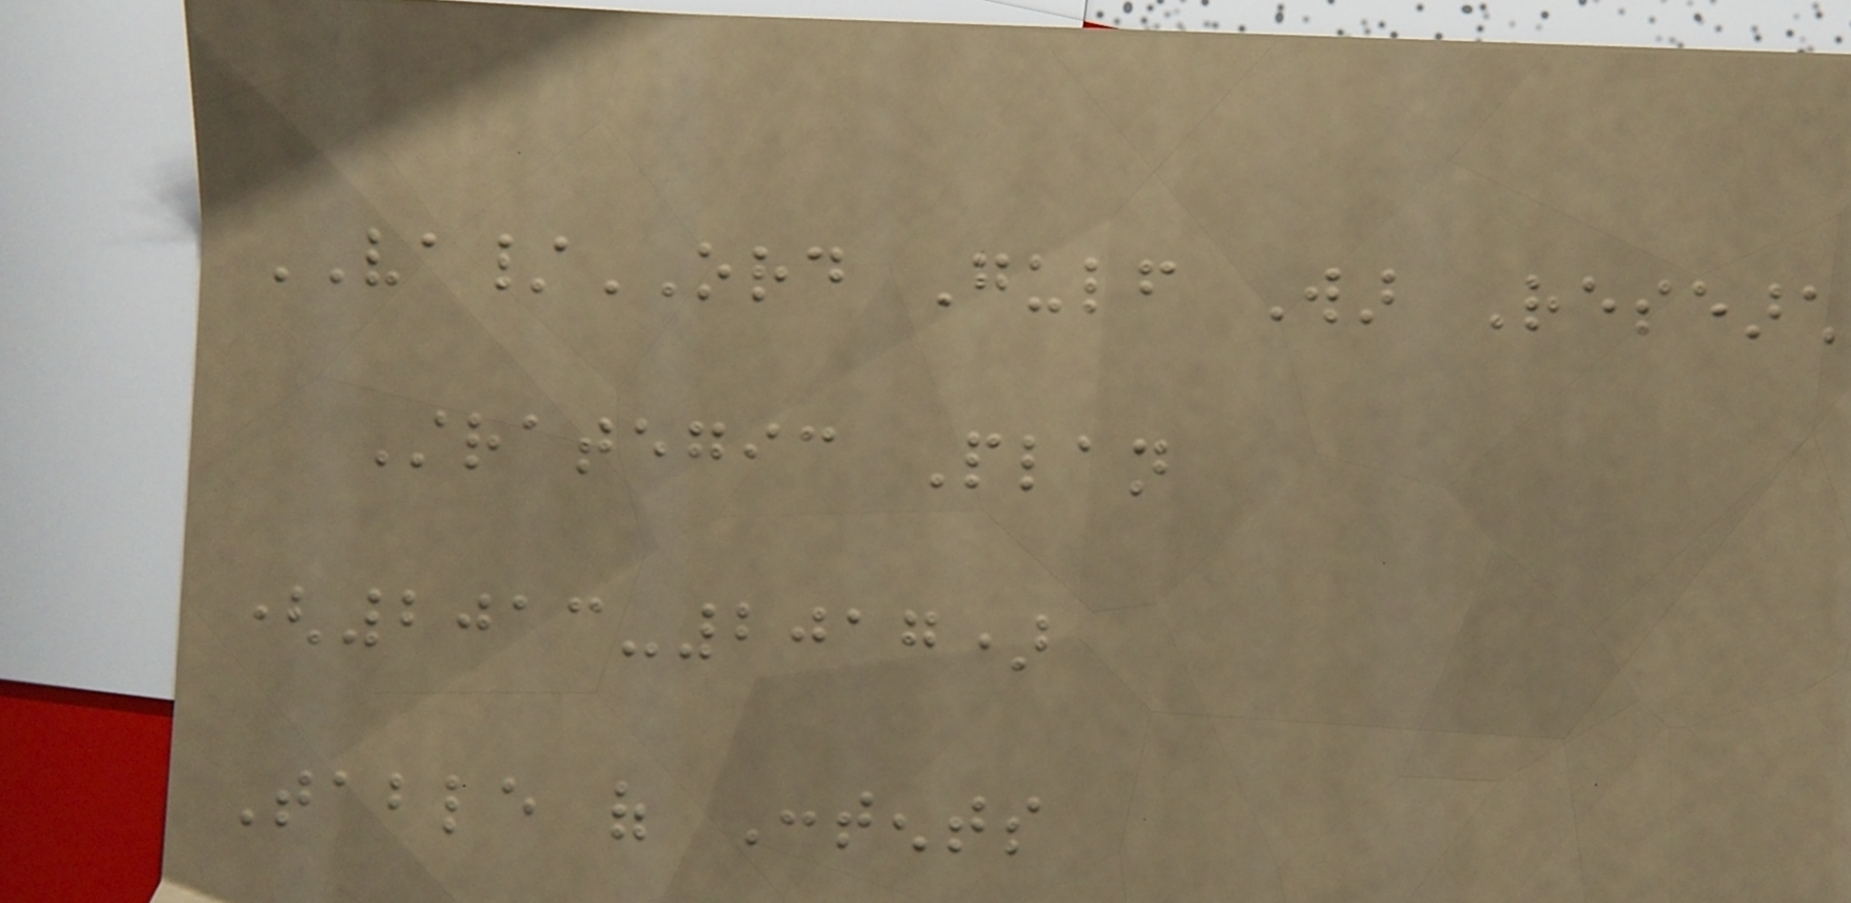VA/ORD Gulf War Research
Strategic Plan
(2013-2017)
Table of Contents
